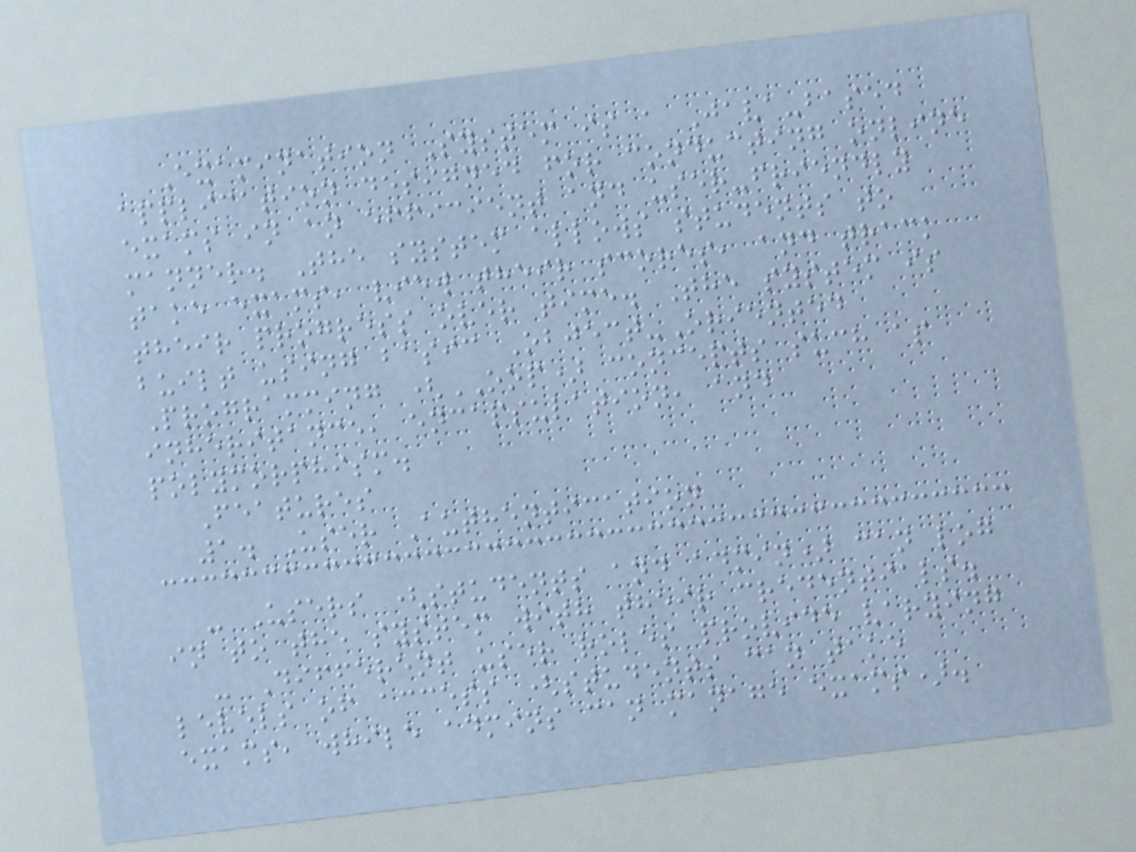Examination System is a Java-based
application designed for conducting online
exams in an efficient and user-friendly
manner. The system allows students to
take exams, view their scores, and track
their progress over time. The system is
built using basic Object-Oriented
Programming (OOP) concepts such as
inheritance, encapsulation, and
polymorphism.
Features
1. User Authentication
- Users (students and admin) can log
in to the system with their credentials.
- Different user roles provide varying
levels of access (students can take
exams, while admins can manage exams).
